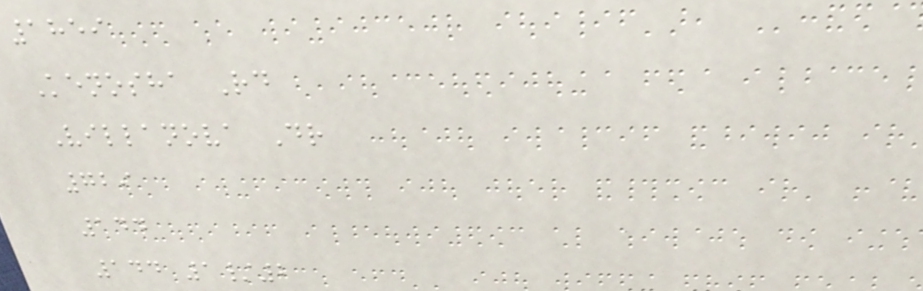1859
Kenosha Rd
Villanova Dr
729
144
144 1/2
